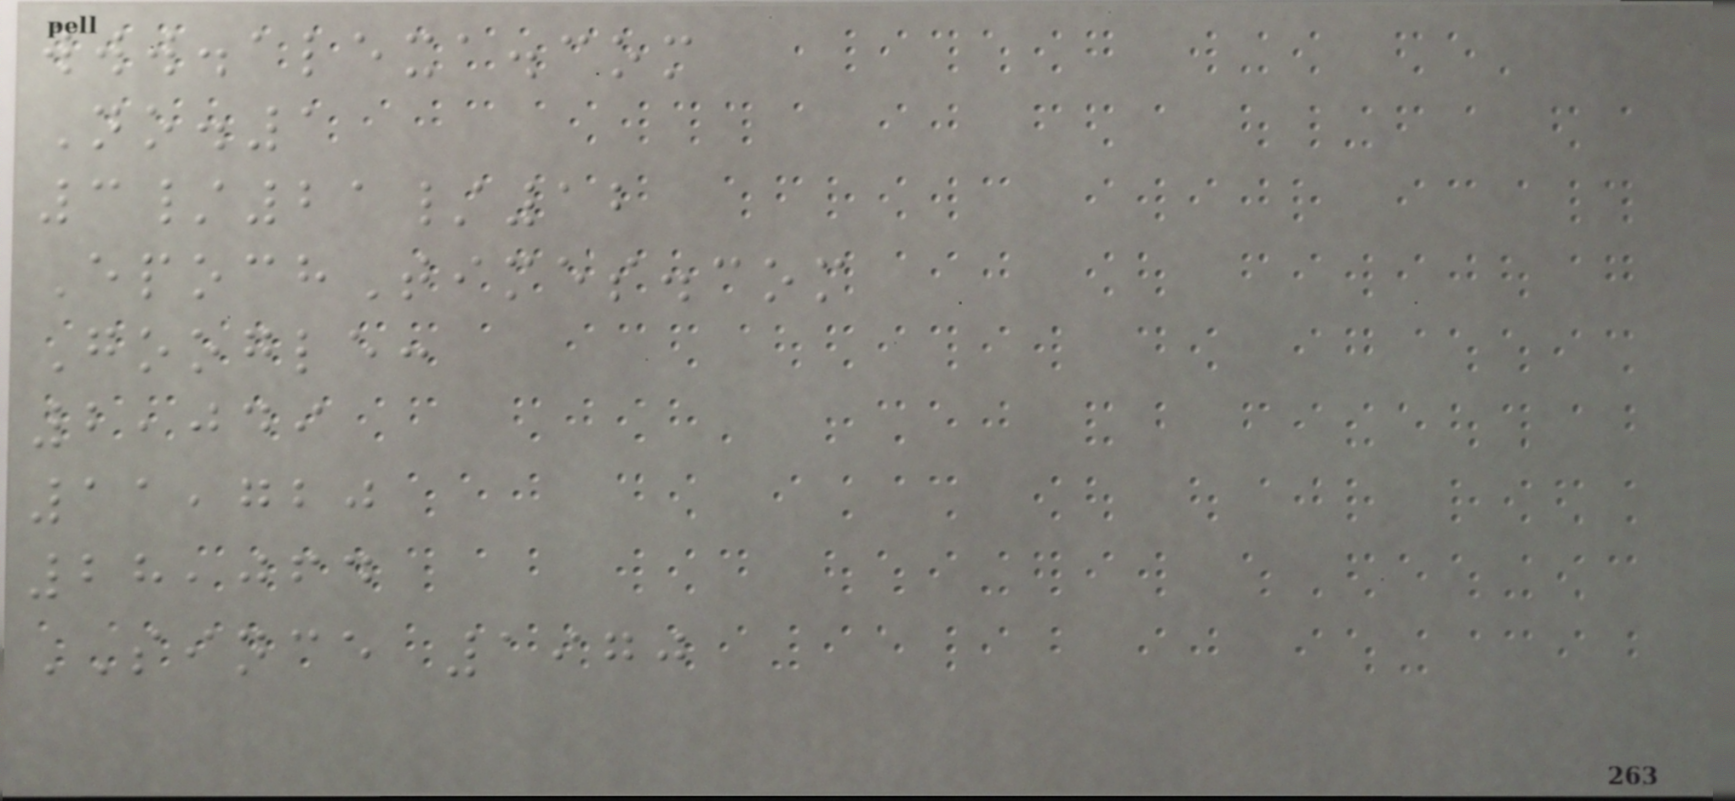www.alexa.com
No.1
3/21/12
EpochTimes.com
Google:
2,049
11,720
28,064
SINCE 1970
